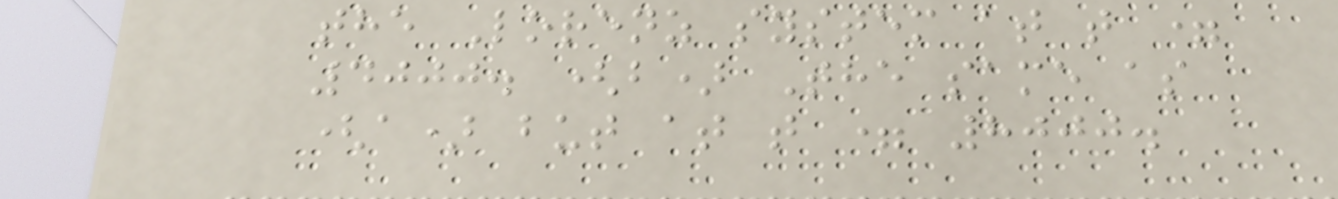the Lorenz system at t =
4000. (b) The same as
(a) but at t = 8000.
